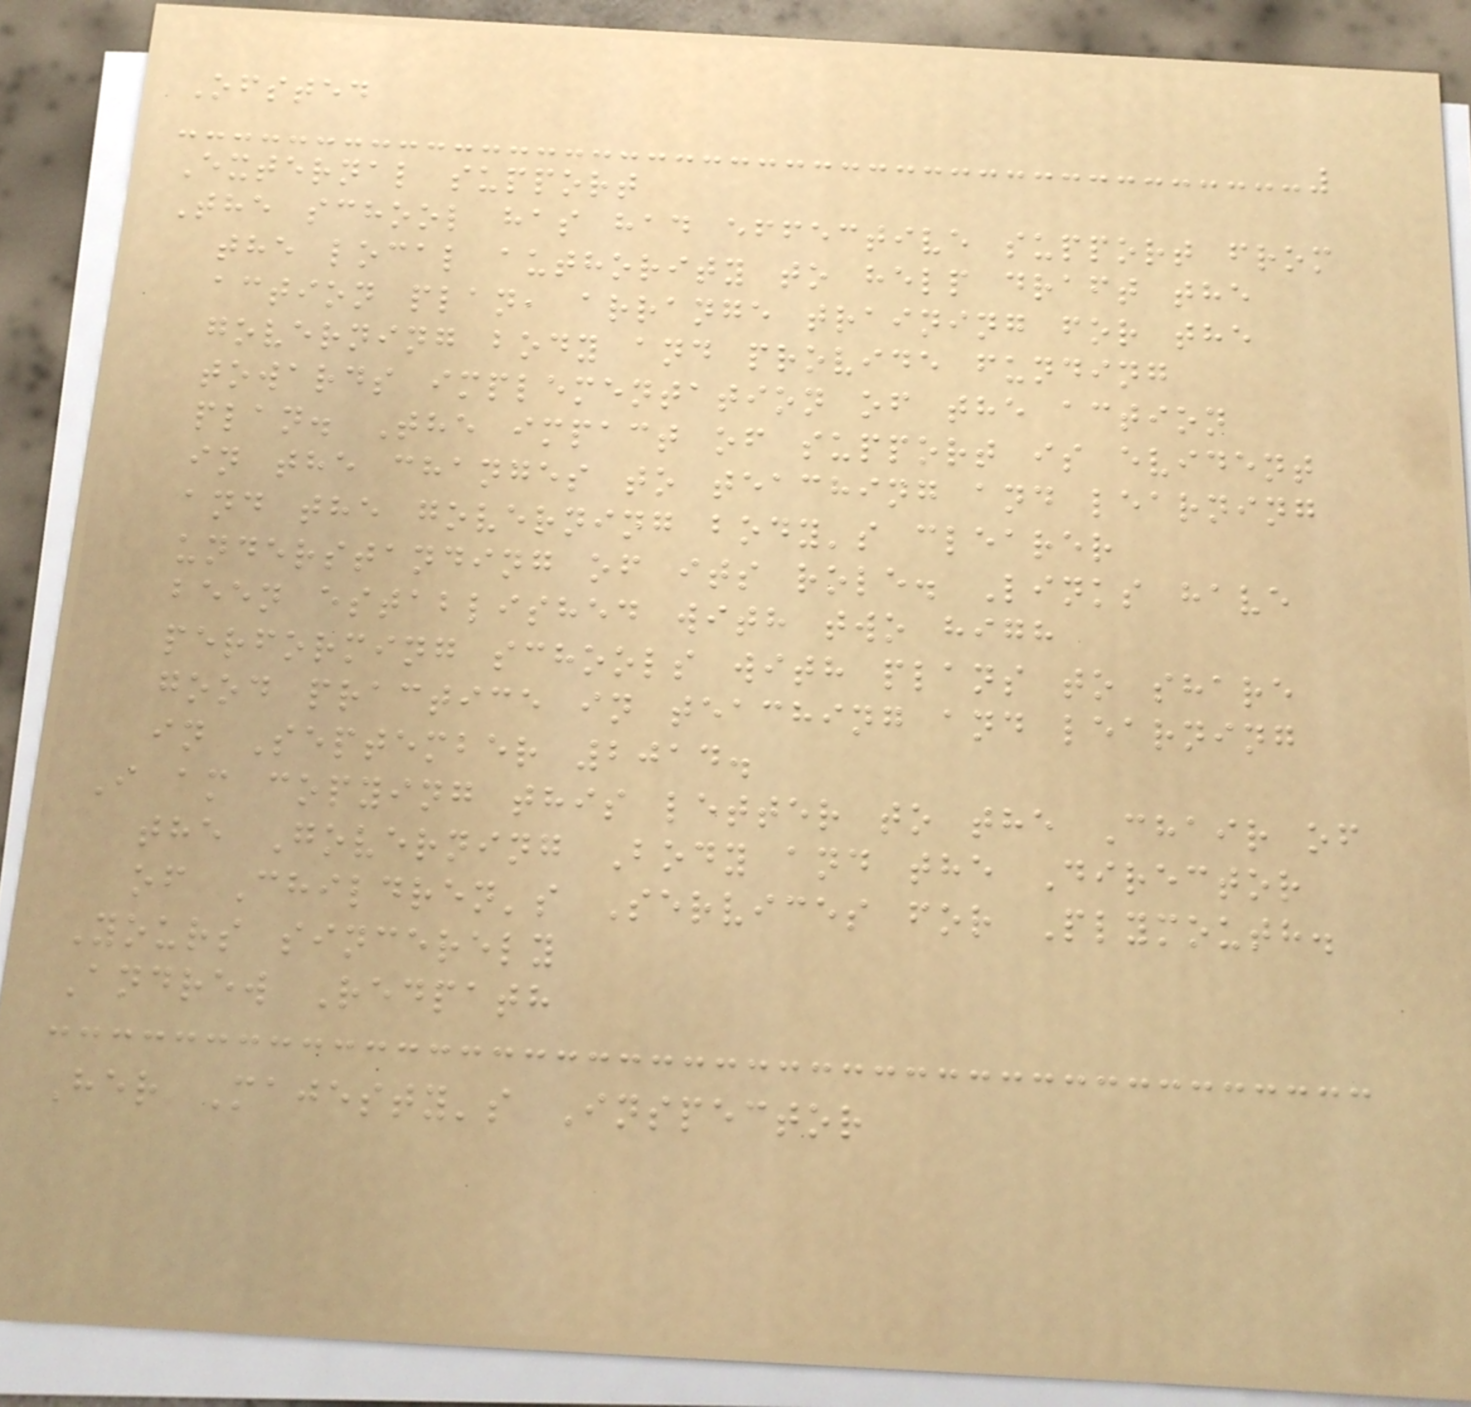Ofsted
External support
The school has had effective support from
the local authority to help draft the
action plan, arrange training for the
governing body and provide funding
towards implementation of the action
plan. The impact of support is evident
in the changes to teaching and learning
and the governing body's clearer
understanding of its role. Links have
been established with two high
performing schools with plans to share
good practice in teaching and learning
in September 2014.
I am copying this letter to the Chair of
the Governing Body and the Director
of Children's Services for Plymouth.
Yours sincerely
Andrew Redpath
Her Majesty's Inspector
